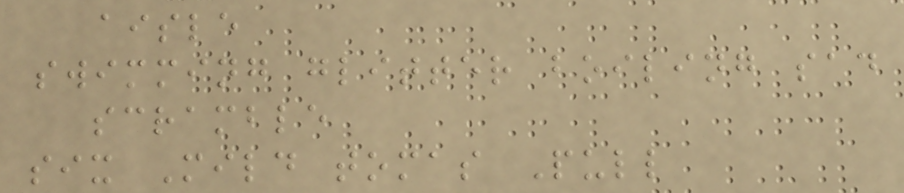aisle
swimming glitter boiling sad
scramble
six Mild tomas Pull
